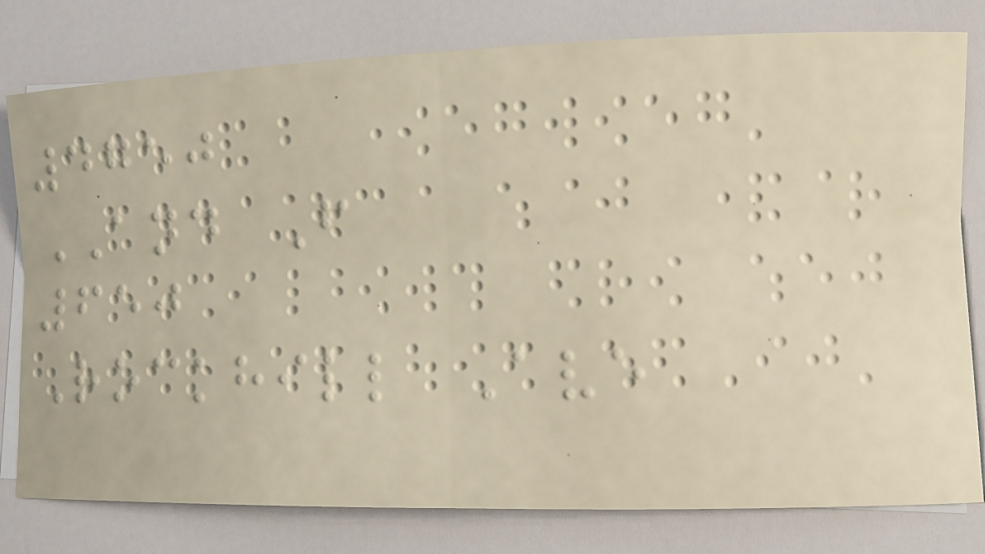4750
AND F
650
Rockhill Ave
